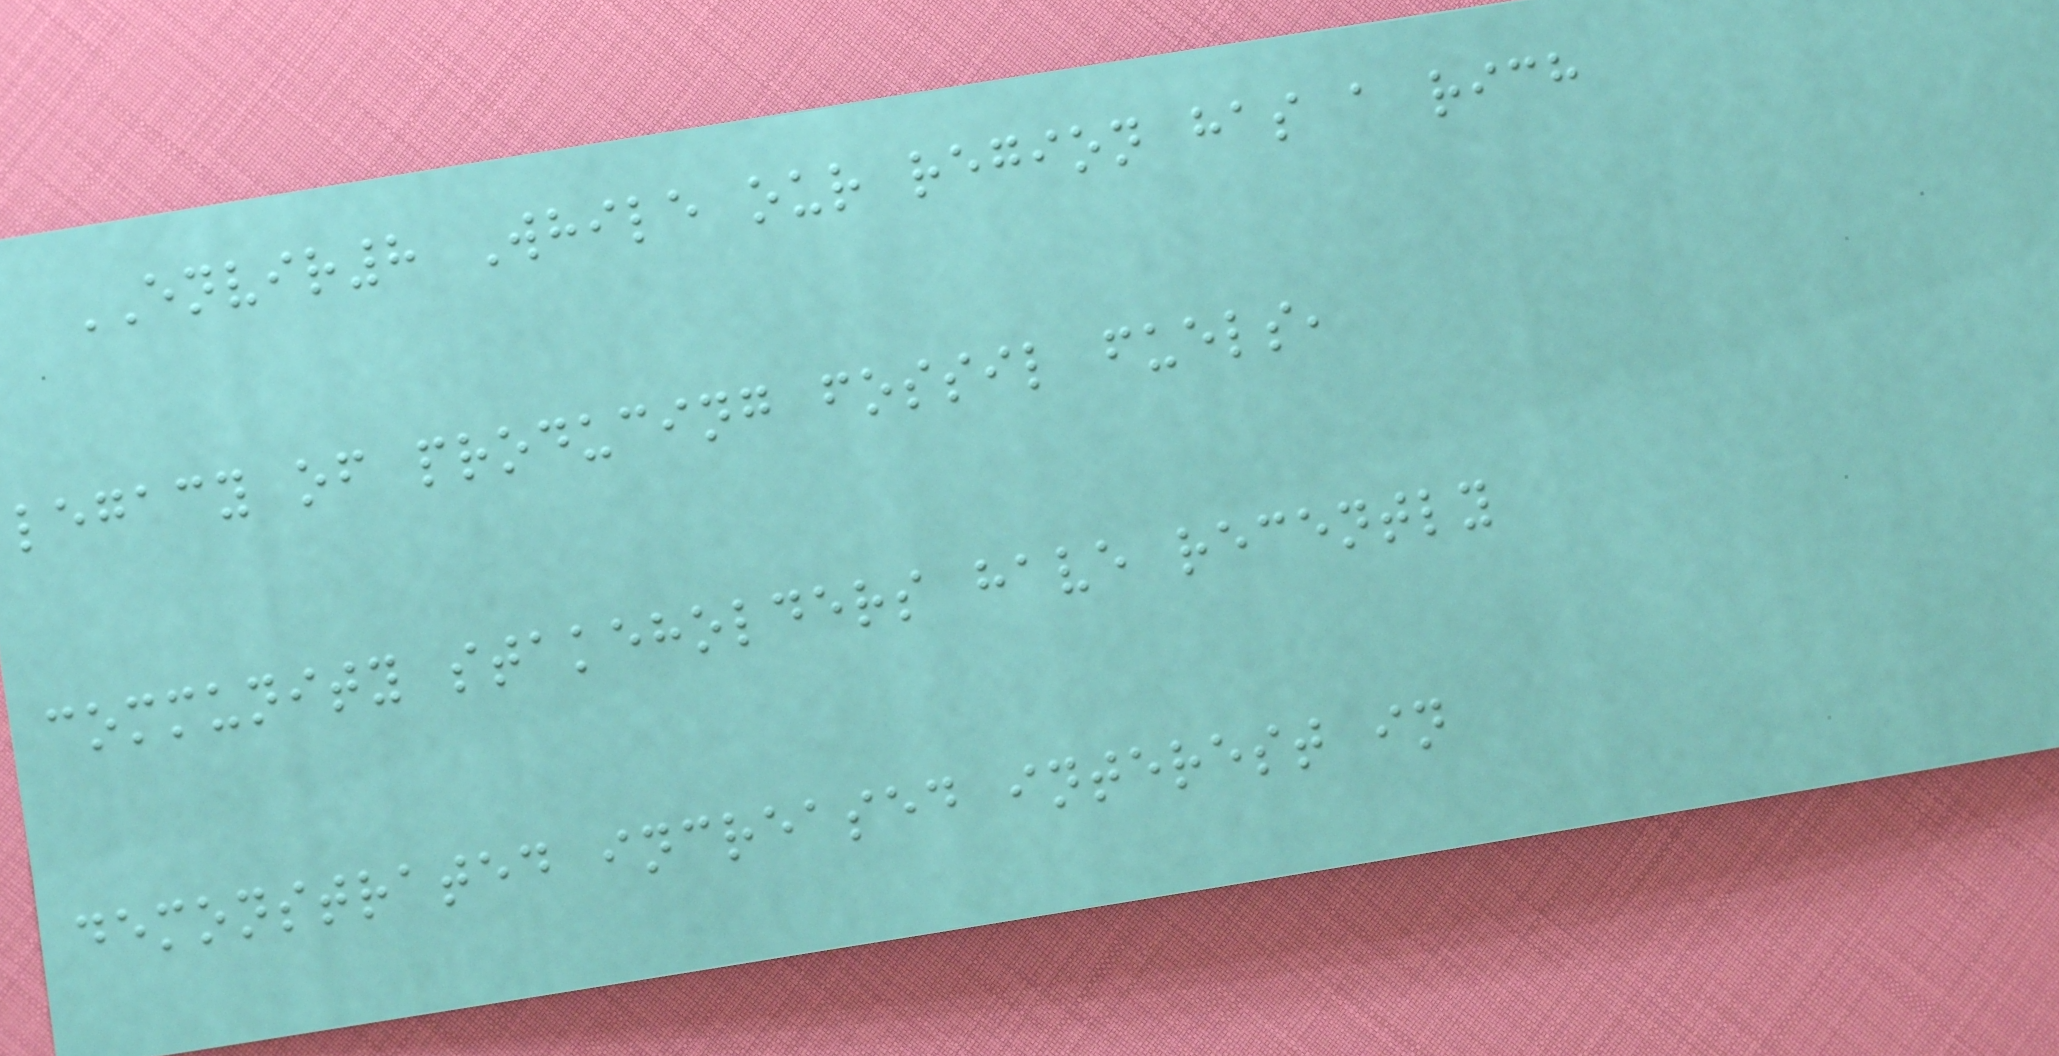ENVIR8 While our region has a rich
legacy of producing fossil fuels,
community stakeholders have recently
demonstrated increased interest in
